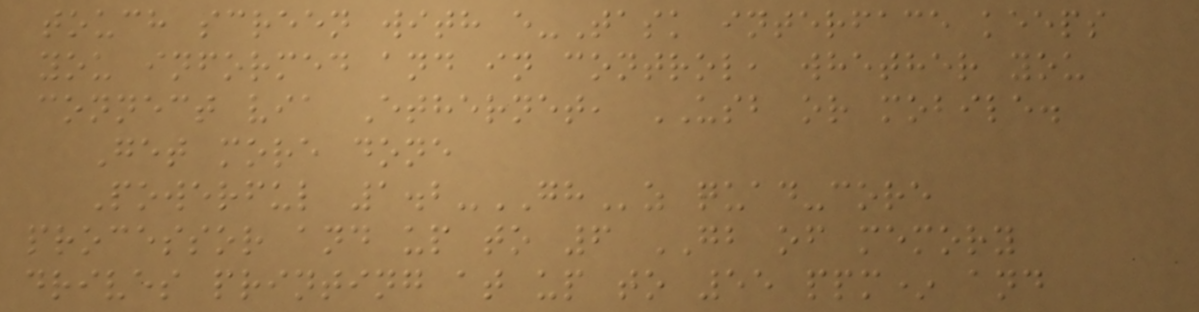touch screen with e-Task interface keeps
you informed and in control, whether you
connect via Ethernet, USB or mobile.
Get more done
Powerful 1.2-GHz quad-core
processor and up to 6 GB of memory
drives printing at up to 55 ppm* and
